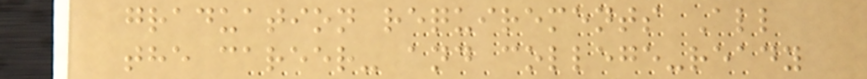graduation requirements All
the career- and college-ready
